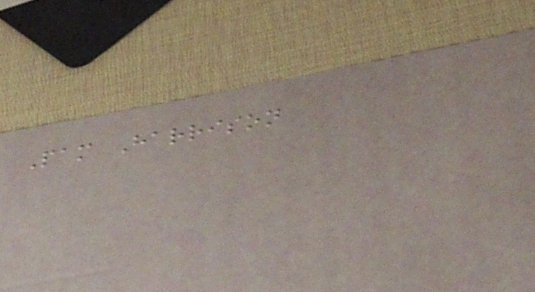Pam Harrison
